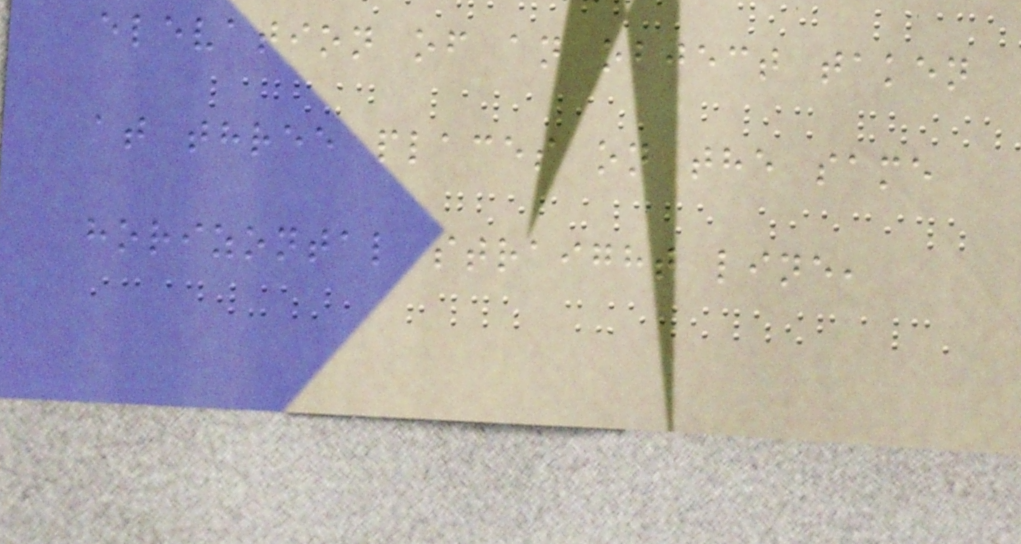elevation of an object taken
at three places on the same
horizontal straight line,
